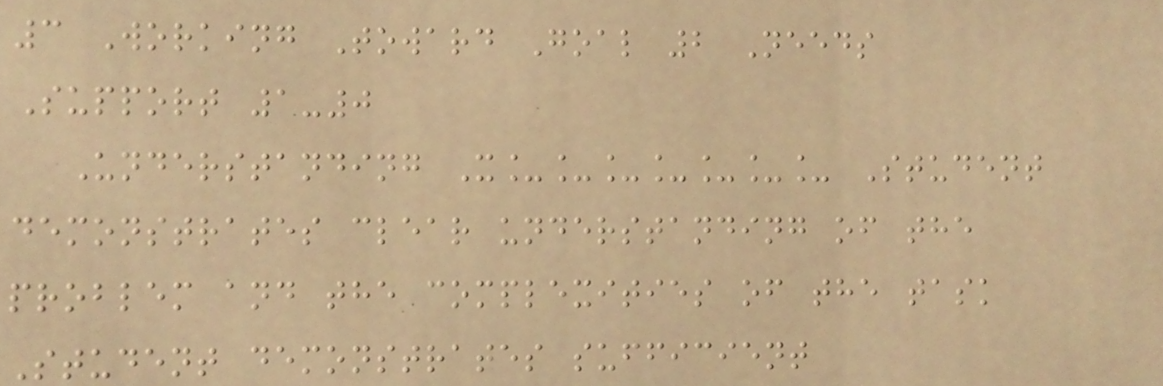3 Working Toward Goal 2 Needs
Support 1-0
Understanding X_______ Student
demonstrates clear understanding of the
problem and the complexities of the task
Student demonstrates sufficient
